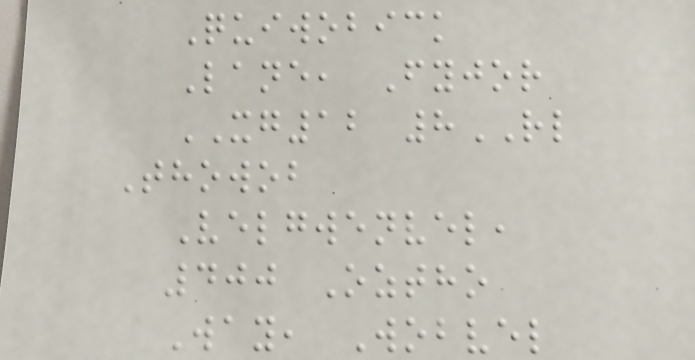Quiwobick
Lane, Fyjor
XG12 8RL
Thowob
Velgwenvel,
400 Oztho
Way, Wobvel
